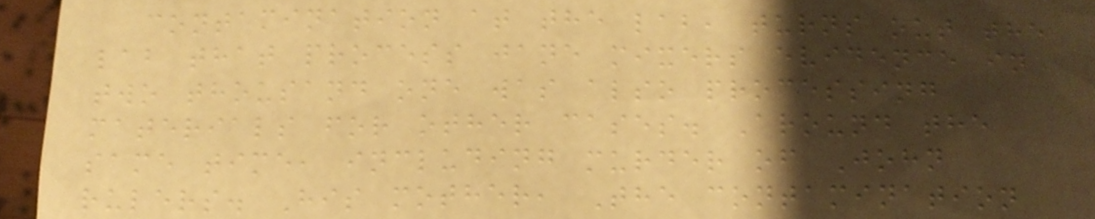contamination at the lab, turns out the
lab that process jane mixers evidence in
two thousand one was also processing
materials for other cases. Around the
same time, including murder of John
rulers. His mother, The contamination
